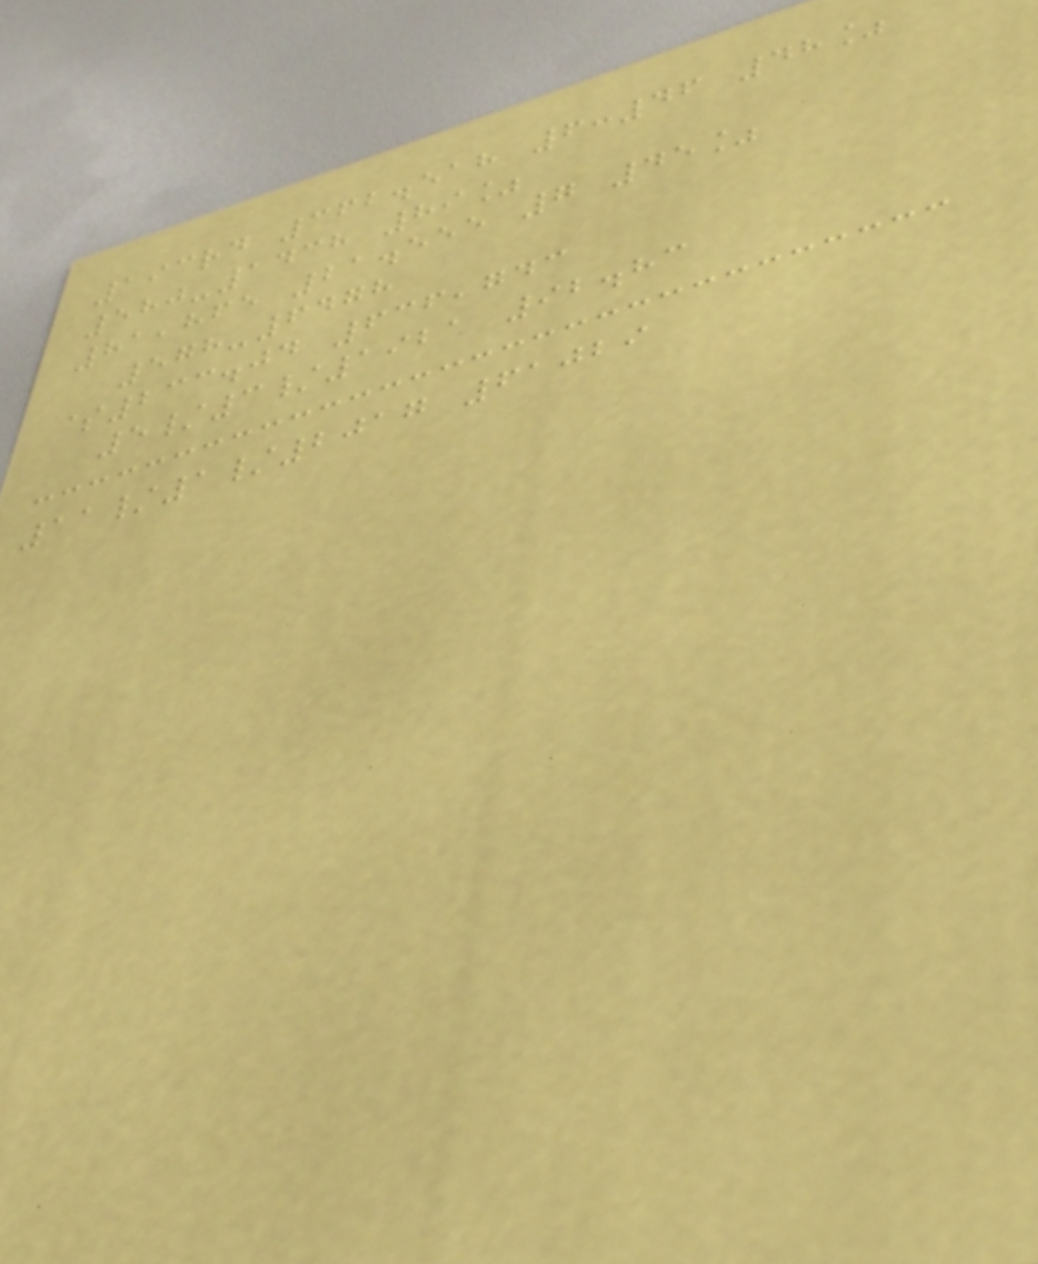193rd 362.518 6:46 48%
580-1438 89%
81,865 21.555 7 45%
578-6478
$233.04 636,743
5/3/1921 92.83
11/1/2017 61029
